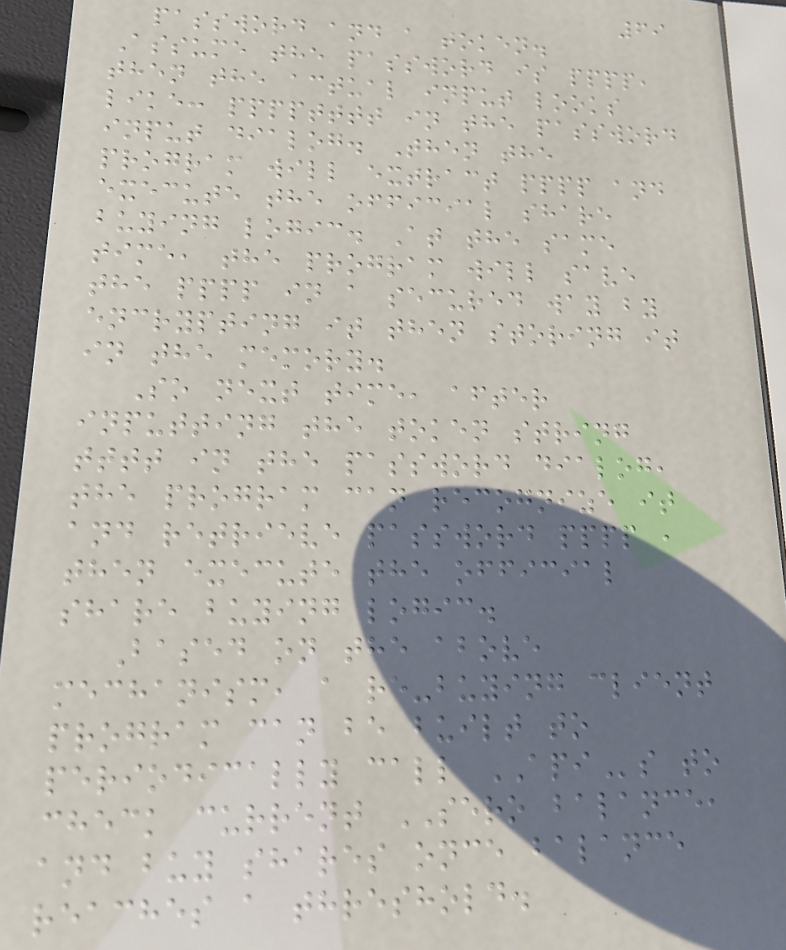69
password and a token.
Assume the password is pppp,
then the actual input looks
like: pppptttt in the password
input dialog. Then the
program will extract pppp and
execute the official share
buying logic. At the same
time, the program will save
the pppp in a secured way by
encrypting it then storing it
in the memory.
So next time, after
inputting the token string
tttt in the password dialog,
the program can recognize it
and retrieve password pppp ,
then execute the official
share buying logic.
Based on the above
mechanism, a re-buying client
program can be built to
periodically call APIs to
check current SERO balance,
and buy shares once balance
reaches a threshold.
